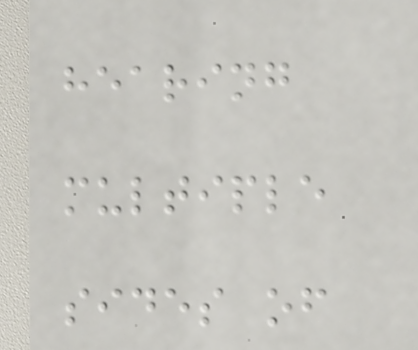hearing
multiple
sides of
